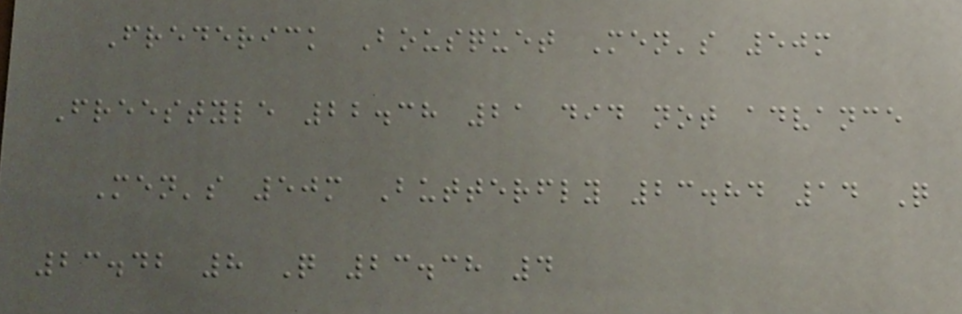Frederick Bousquet Men's 50m
Freestyle 22.38 21 did not advance
Men's 50m Butterfly 23.84 14 Q
23.42 8 Q 23.38 4
